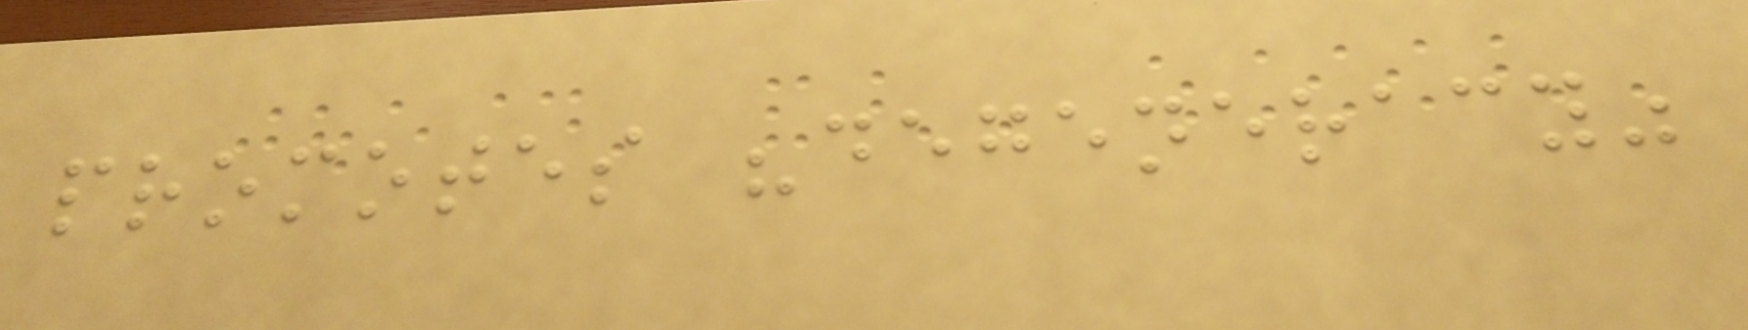promotes "degeneracy"
